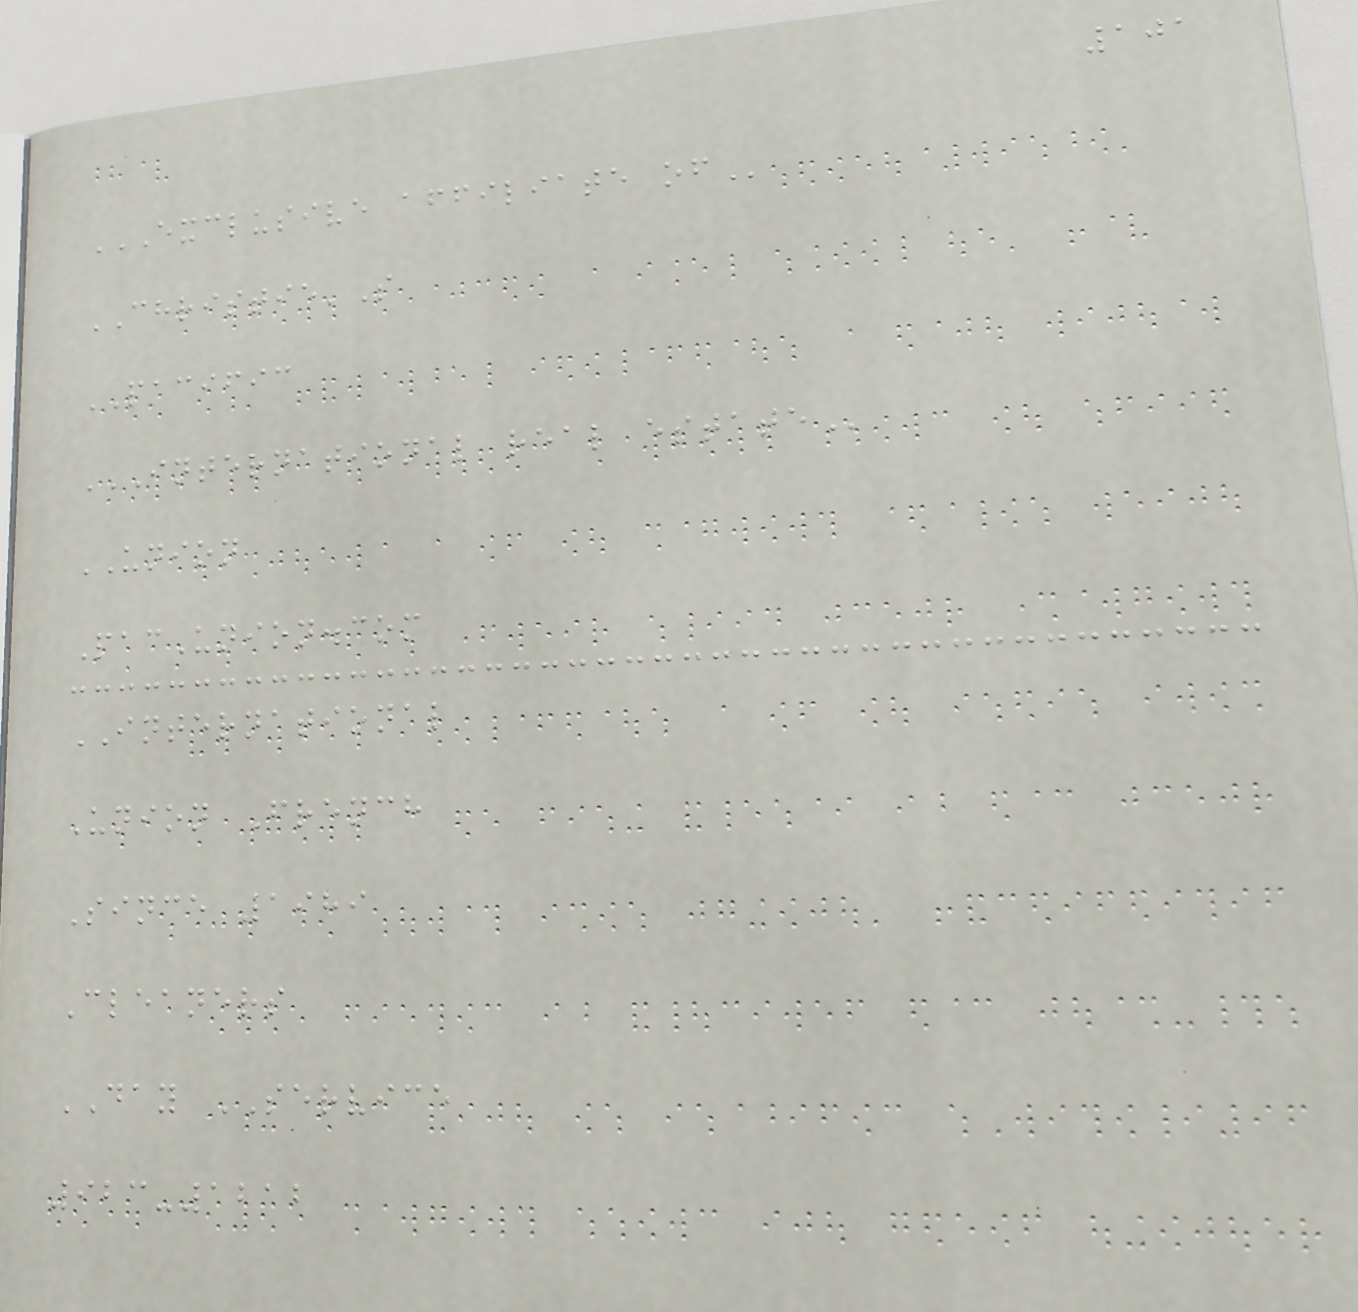101
EXCLUSIVE AFFILIATE OF
CHRISTIE'S
PACIFIC
INTERNATIONAL REAL ESTATE
UNION
PacUnion.com
INTERNATIONAL
Union French
Since 1989
Cleaners
DAY SERVICE
923-1212
